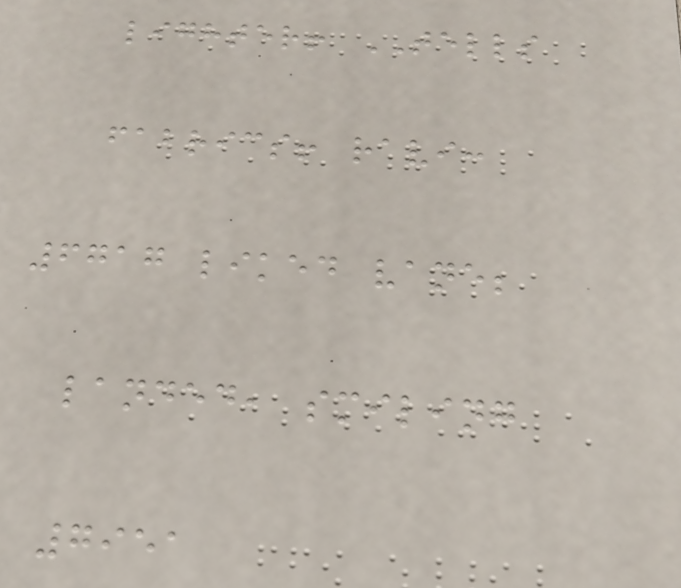lighter! TELLS
fabrics! ravi:
6717 liked vane;
landed, smiling
7951
